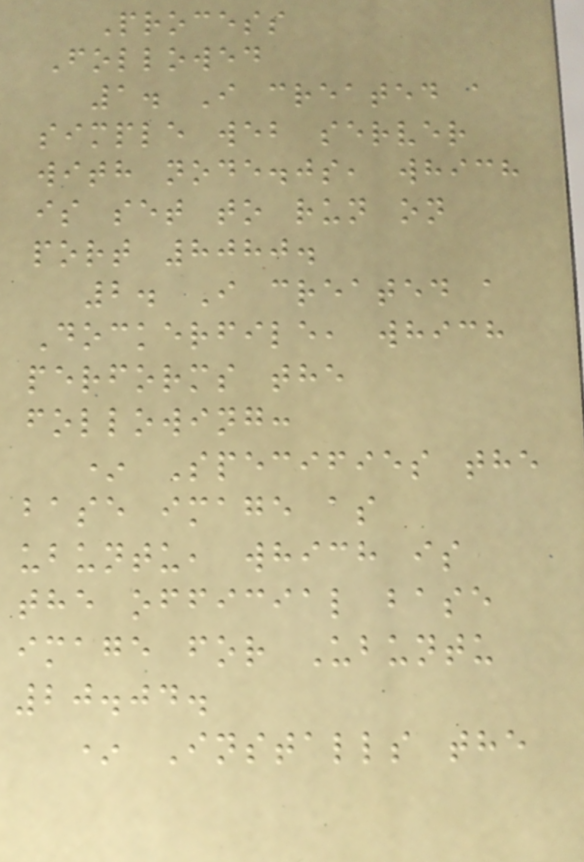Process
Followed
1. I created a
simple web server
with node.js, which
is set to run on
port 8080.
2. I created a
Dockerfile, which
performs the
following:
* Specifies the
base image as
ubuntu, which is
the official base
image for Ubuntu
20.04.
* Installs the
